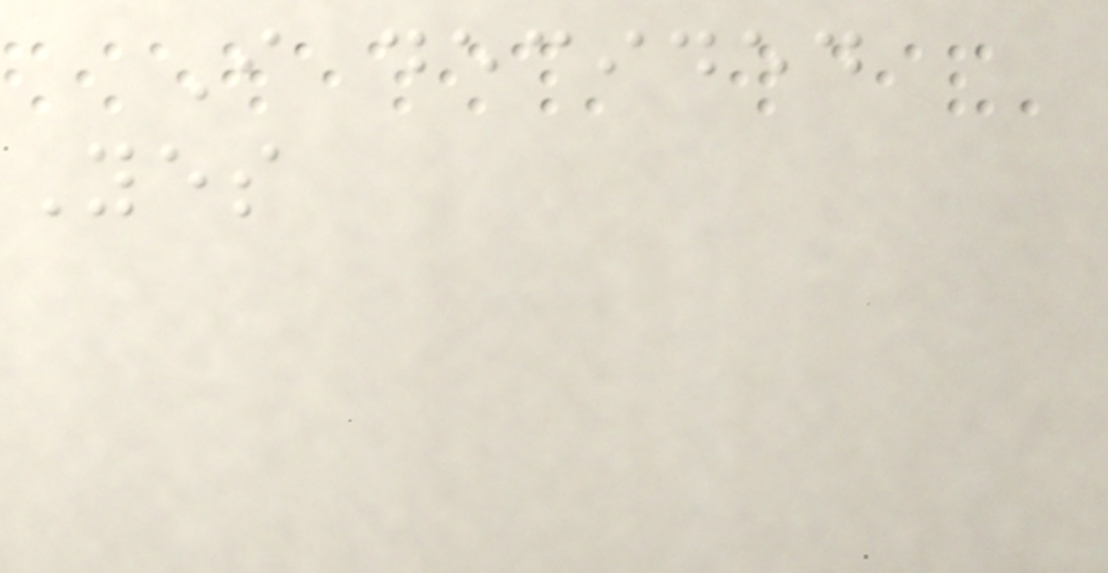I decided
Yes
